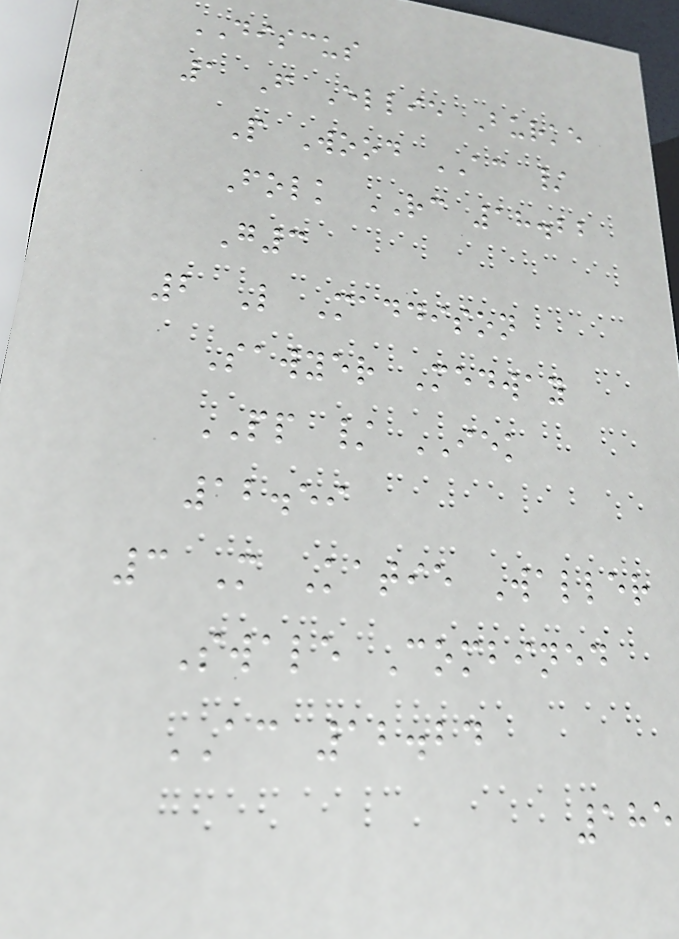DISCUS
1 F Ellie Burke
P Wood AC /
Folk RC 18.22
G3
2 L Maddison
Sawyer Medway
PP / IEK
12.59
3 M Katie Waller
Swale Combined
AC 12.24
185
